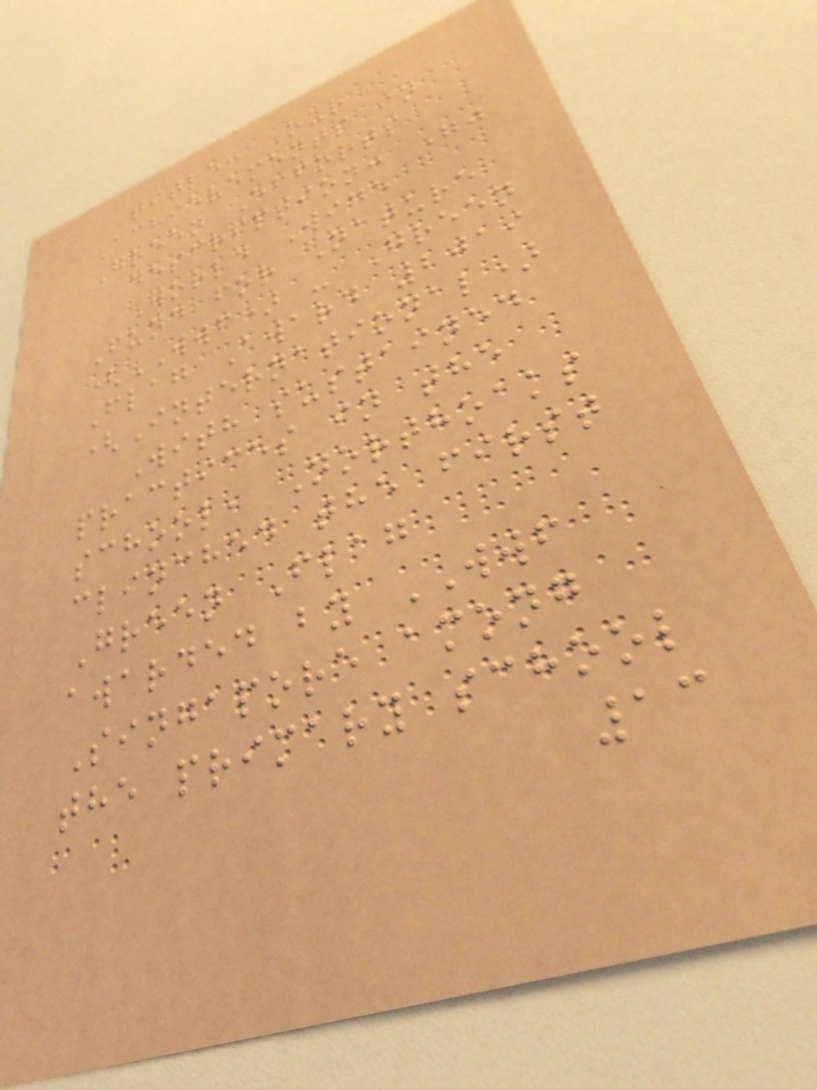title: Our
Achievements in
Green Efforts
description: ""
World Wide
Fund for Nature
(WWF) - Green
Flag Award 2019
(International)
With sustained
practices in the
school, Northoaks
clinched the first
Green Flag
awarded by WWF
Singapore among
the primary school
13
